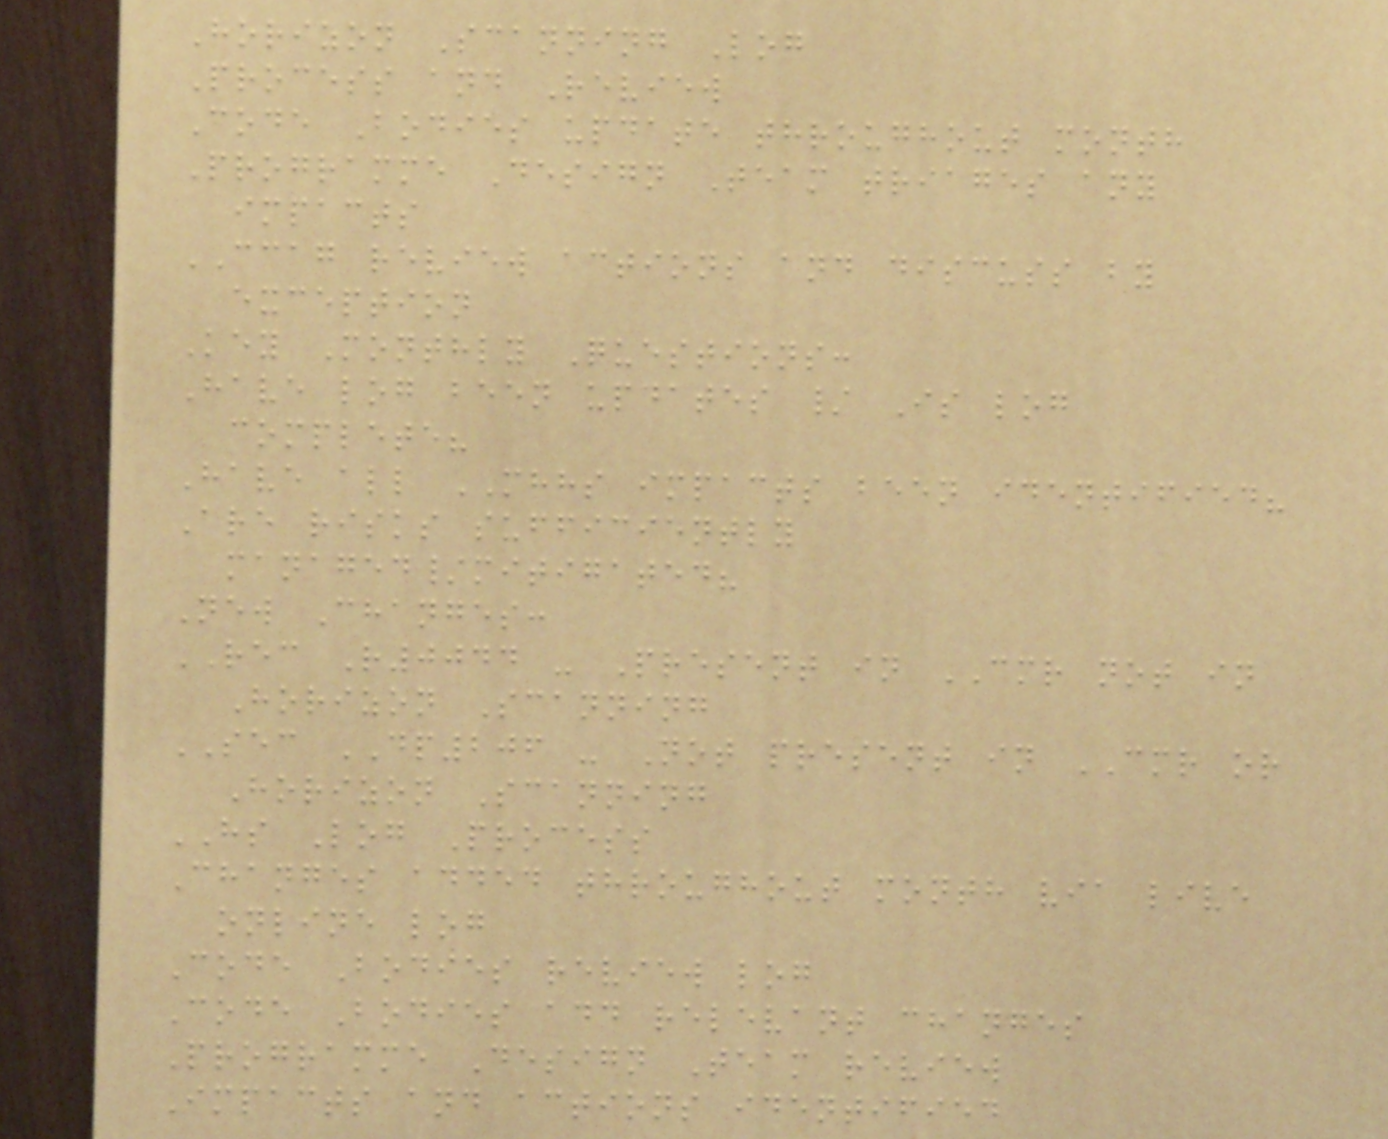Horizon Scanning Log
Process and Review
Code Bodies update throughout month
Programme Design Team triages any
impacts
CCAG review actions and discuss by
exception
Key Monthly Questions:
Have log been updates / Is log
complete?
Have all MHHS impacts been identified?
Are risks sufficiently
managed/mitigated?
New Changes:
REC R0044 - Present in CMR not in
Horizon Scanning
SEC DP206 - Not present in CMR or
Horizon Scanning
HS Log Process
Changes added throughout month via live
online log
Code Bodies review log
Code Bodies add relevant changes
Programme Design Team review
Impacts and actions identified
